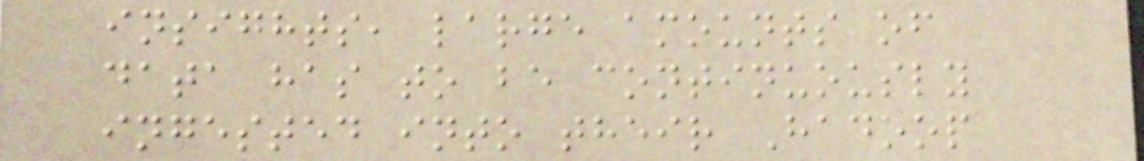insights, large amounts of
data has to be continuously
ingested into their Hadoop
